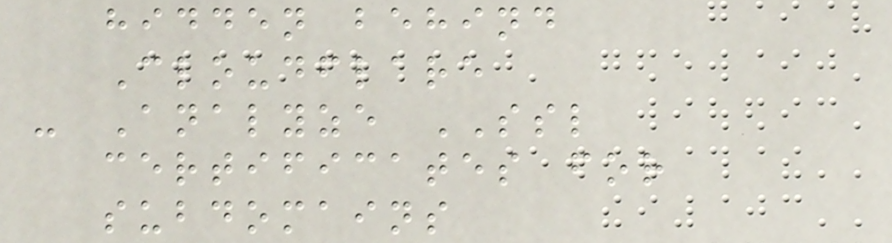hidden behind
Cloudflare
- Analyze SSL
certificates for
subdomains
